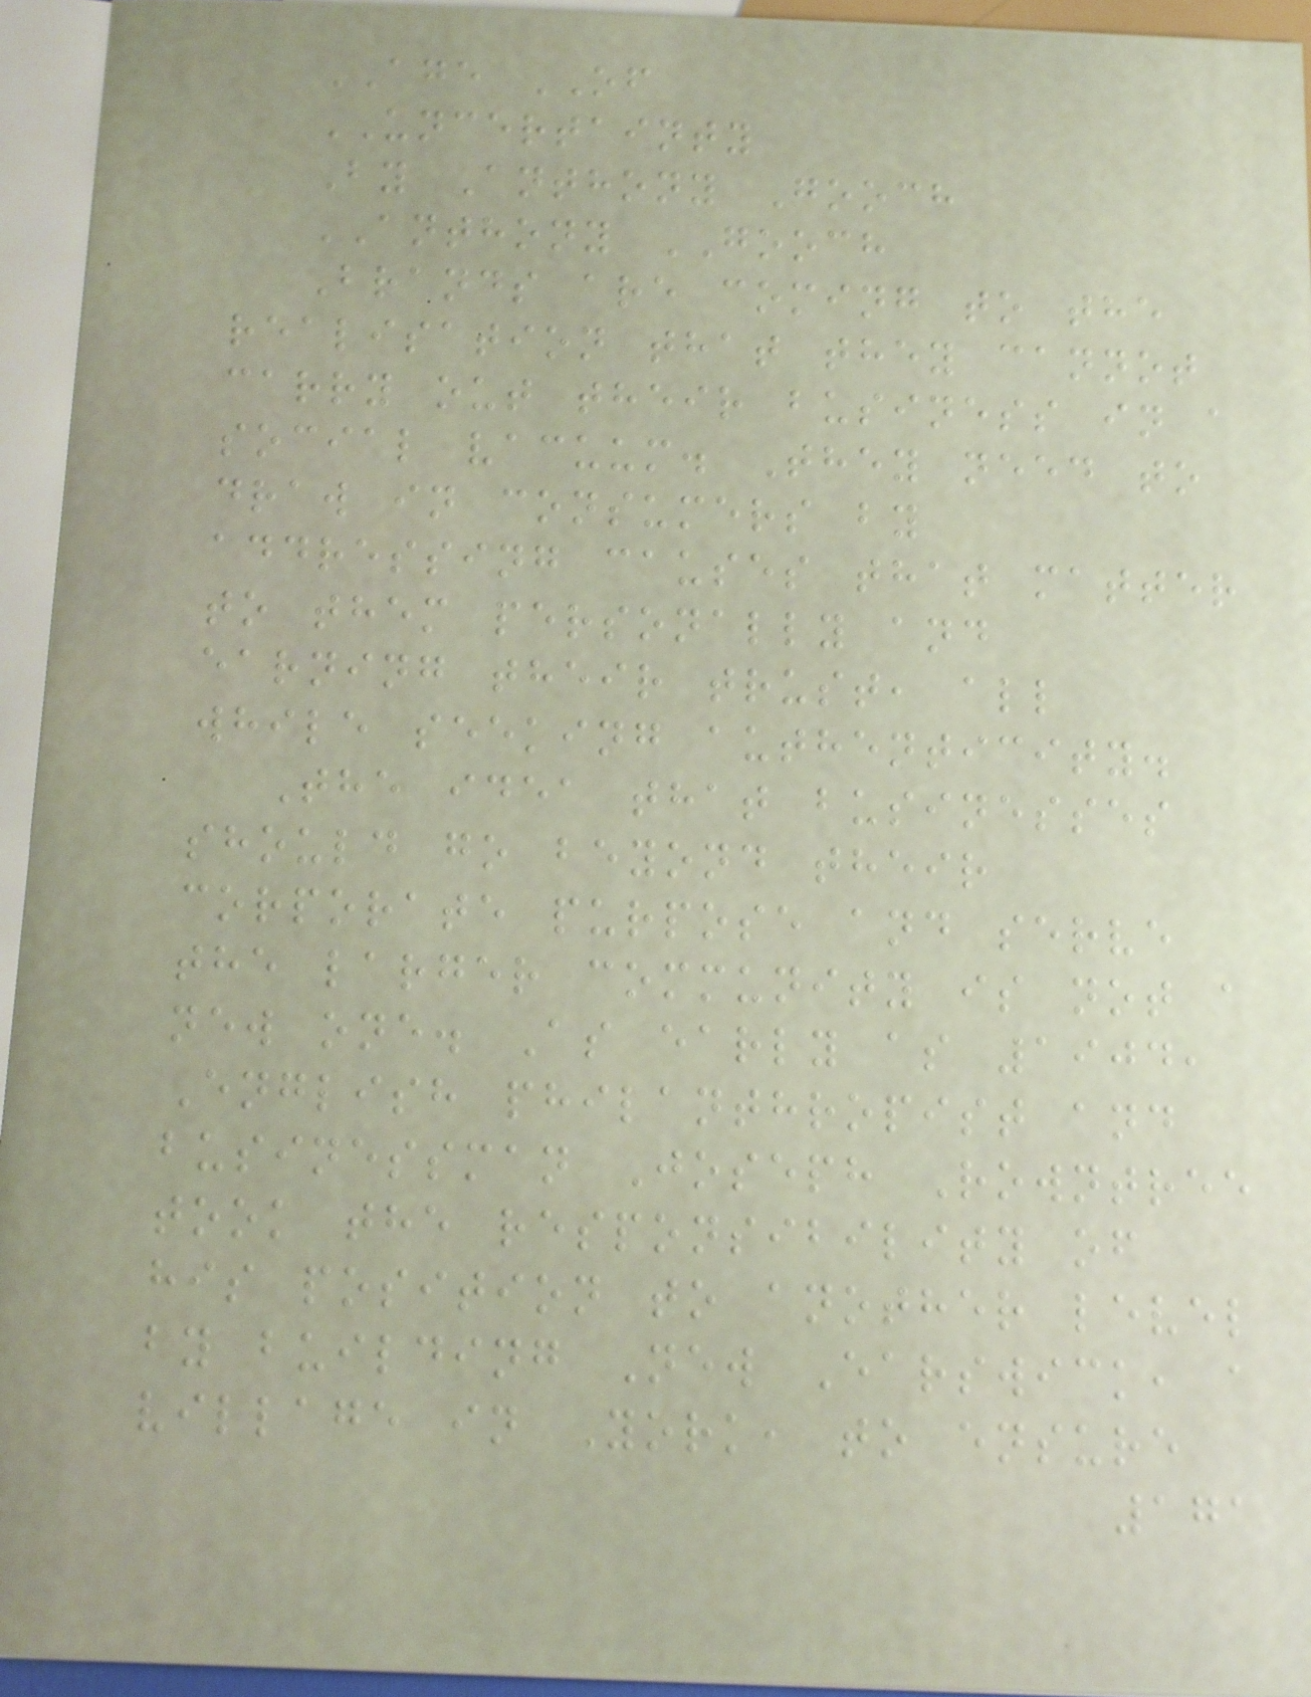AGE OF
UNCERTAINTY
By Anthony Gooch
ANTHONY GOOCH
Brands are coming to the
realisation that they cannot
carry out their business in a
social vacuum. They need to
draw in consumers by
addressing causes that matter
to them personally and
earning their trust, all
while seeking authenticity.
The idea that businesses
should go beyond their
corporate purpose and serve
the larger community is not a
new one. As early as 1904,
English philanthropist and
businessman Joseph Rowntree
took the responsibility of
his position to another level
by building New Earswick, a
village in York, to ensure
171
